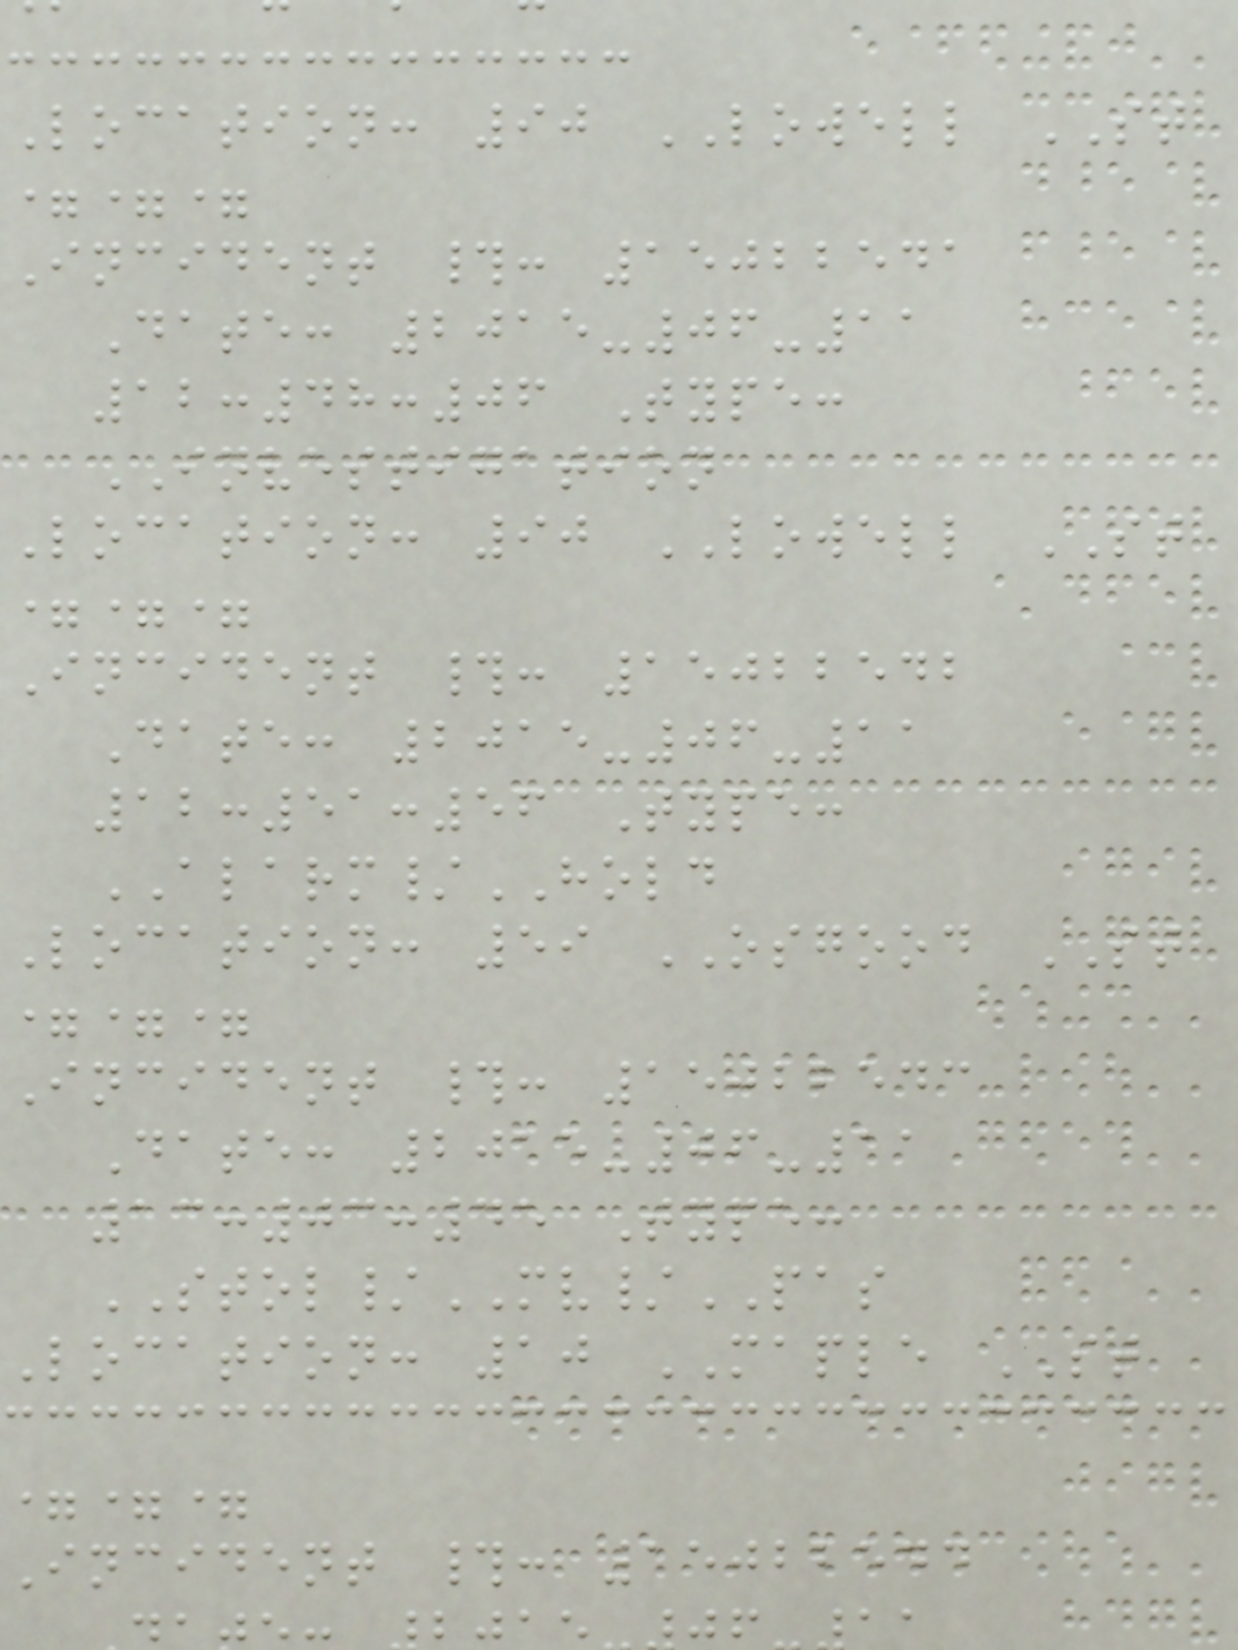Location: 90 LOWELL ST
===
Incident #: 15022541
Date: 2015-06-11
12:48:06 Type:
INVESTIGATION
Location: 90 LOWELL ST
===
Incident #: 15022542
Date: 2015-06-11
12:51:56 Type:
ALARM/HOLD
Location: 59 OSGOOD ST
===
Incident #: 15022543
Date: 2015-06-11
13:03:45 Type:
STOL/MV/PAS
Location: 10 MAPLE ST
===
Incident #: 15022544
